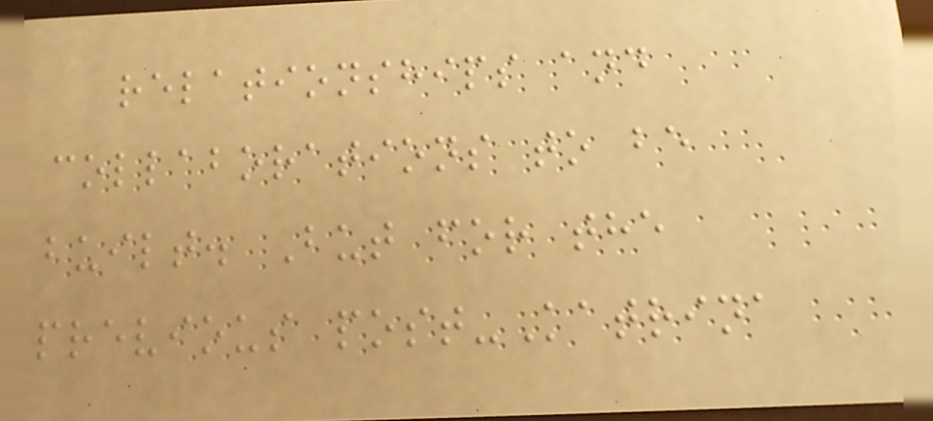relationships and
collaborations to be
built. But for the
previous post-Katrina
